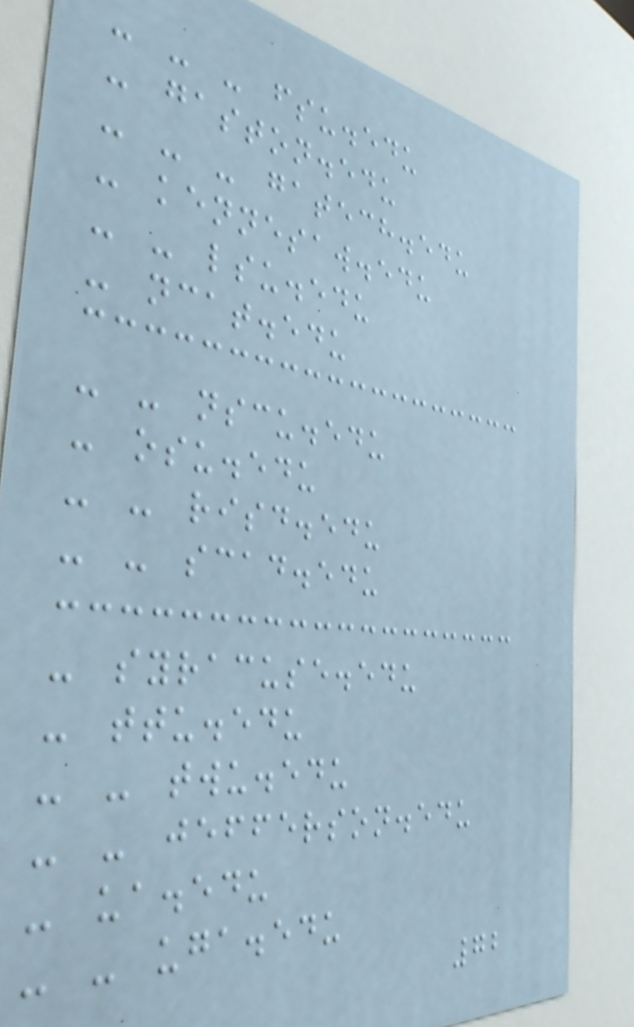- - - fsu.edu
- gaston.edu
- - - gatech.edu
- kennesaw.edu
- - lsu.edu
- ncat.edu
- - nscu.edu
- osu.edu
- - risd.edu
- - scad.edu
- syracuse.edu
- ttu.edu
- - twu.edu
- - jefferson.edu
- ua.edu
- - uga.edu
72
